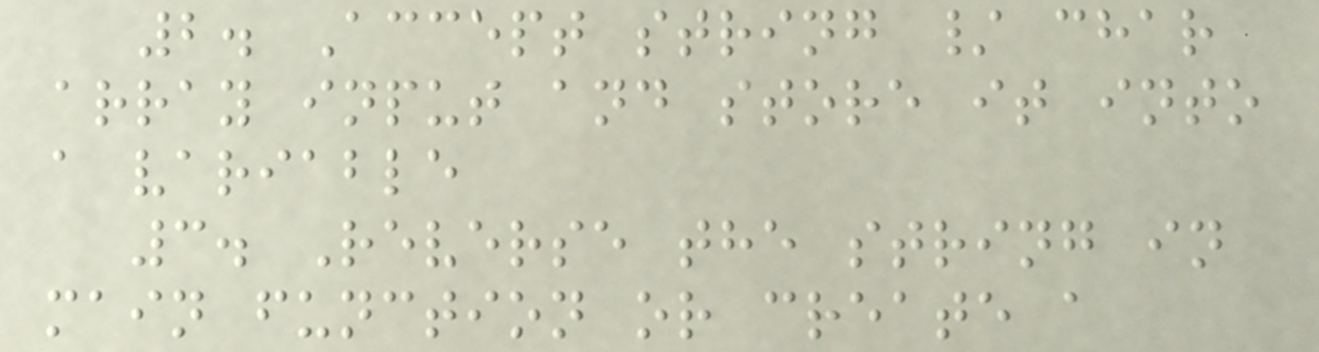2. Accept string / char
array input and store it into
a variable
3. Reverse the string in
main function or create a
